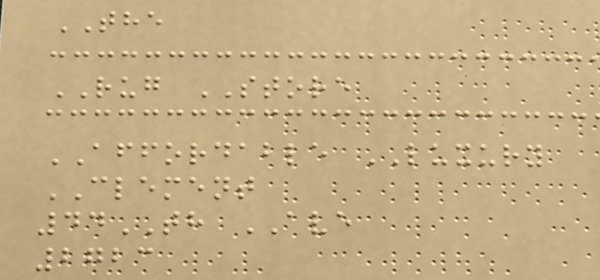THE
RUG STORE
AFFORDABLE LUXURY
CLEMENT
44TH AVE
2723
